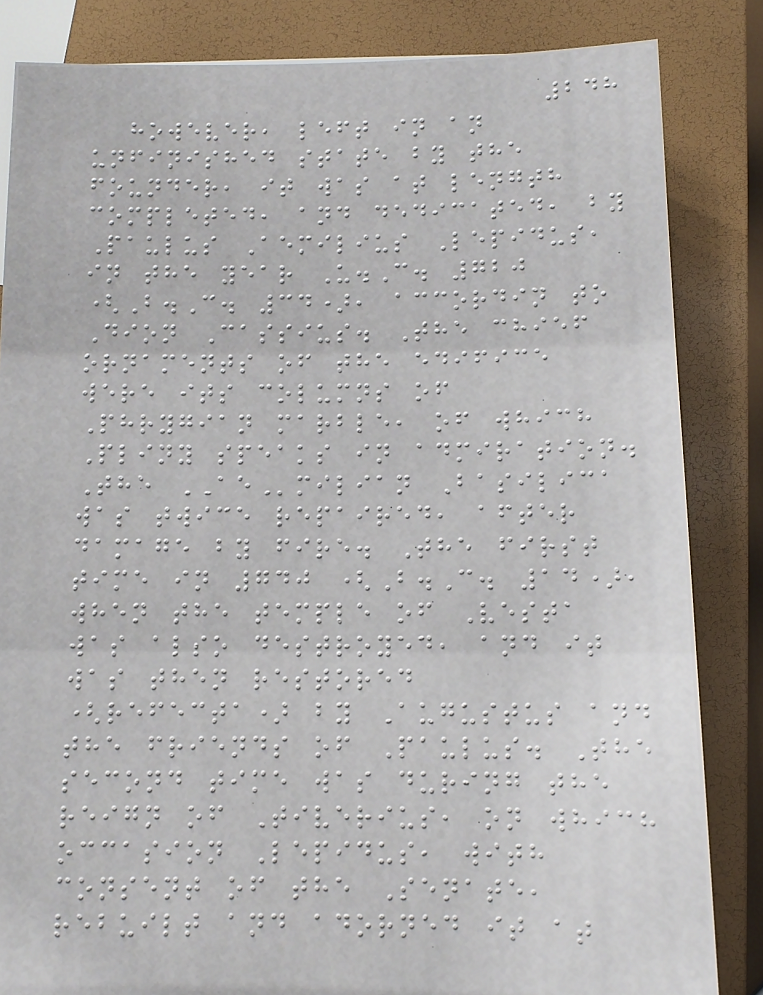248
however, left in an
unfinished state by the
founder, it was at length
completed, and dedicated, by
Paulus Aemilius Lepidus,
in the year U.C. 720
(B.C. 34), accordin to
Dion Cassius. The chief
ornaments of the edifice
were its columns of
Phrygian marble, of which
Pliny speaks in admiration.
The AEmilian Basilica
was twice repaired, after
damage by fire. The first
time in 740 (B.C. 14),
when the temple of Vesta
was also destroyed, and it
was then restored
(refecta) by Augustus and
the friends of Paulus. The
second time was during the
reign of Tiverius, on which
occasion Lepidus, with
consent of the Senate,
rebuilt and adorned it at
